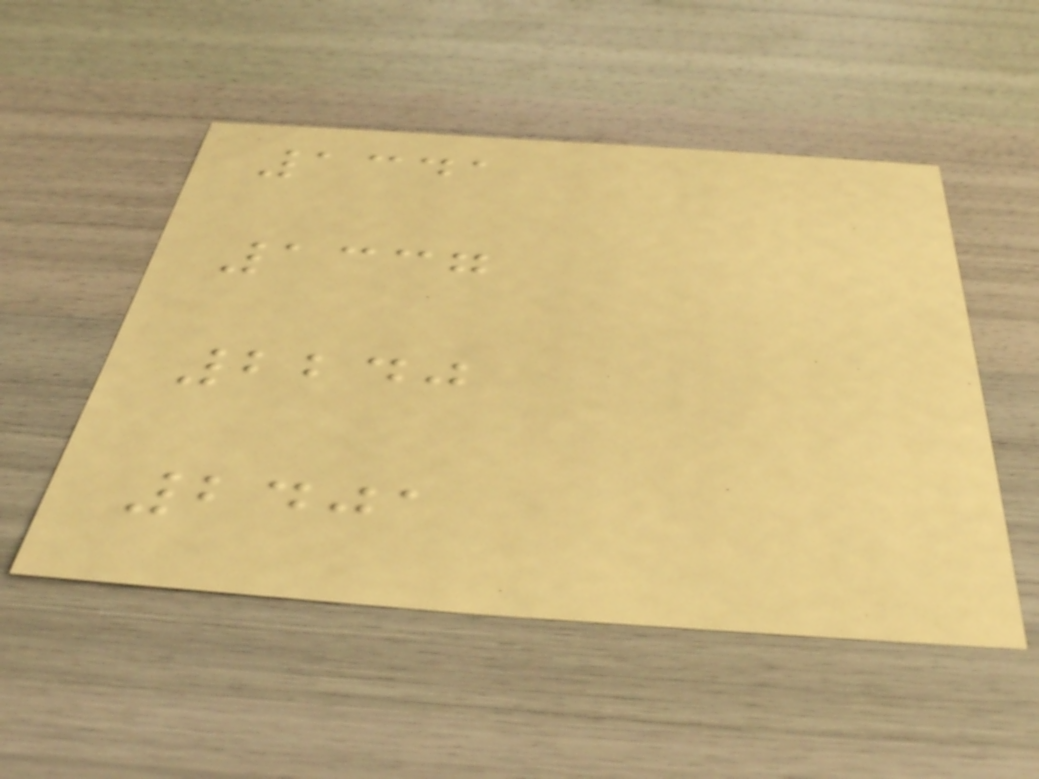1341
1337
2240
2401
